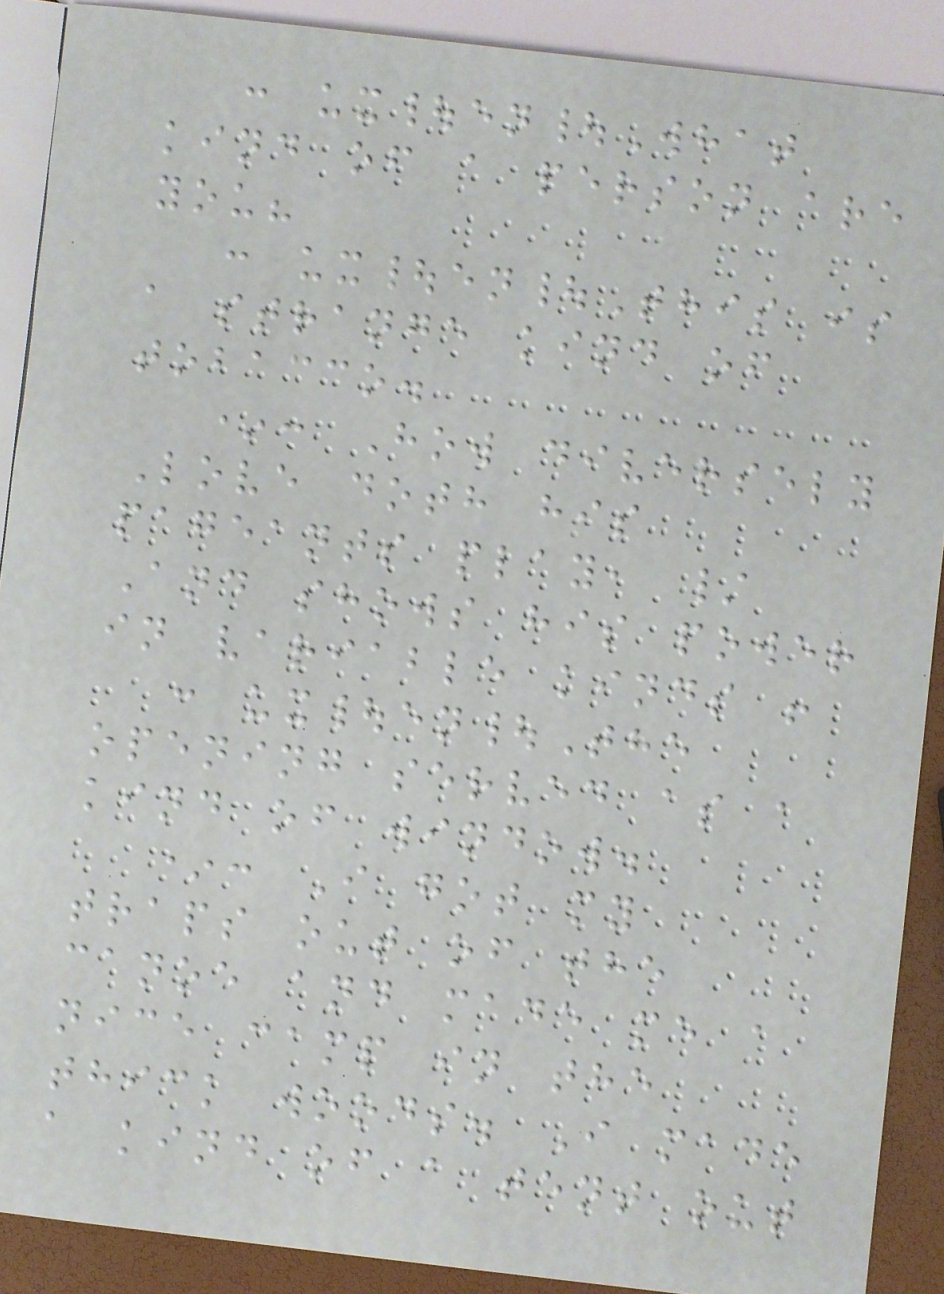: ux|en|What
kind of a person are
you?
: ux|en|This is
a strange kind of
tobacco.
*: How diversely
Love doth his
pageants play, /
And shows his power
in variable kinds !
: ux|en|The
opening served as a
kind of window.
*: I got my
traps out of the
canoe and made me a
nice camp in the
thick woods. I made
a kind of a tent out
